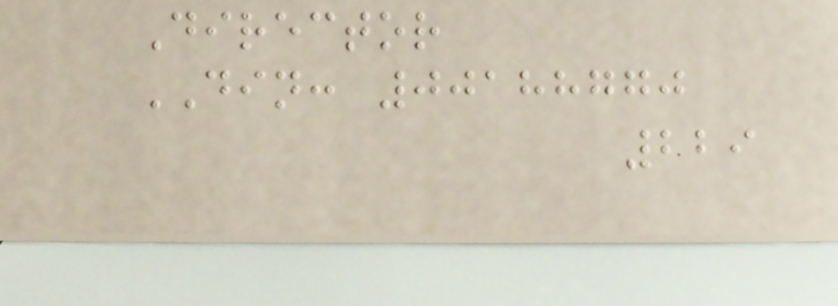Director
DIN: 00188770
229
